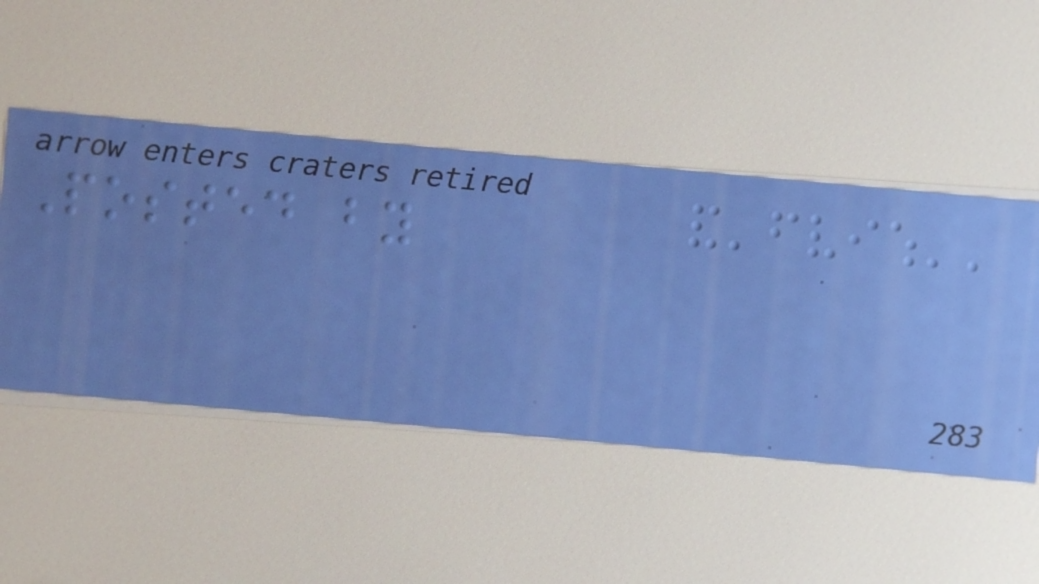Posted by
